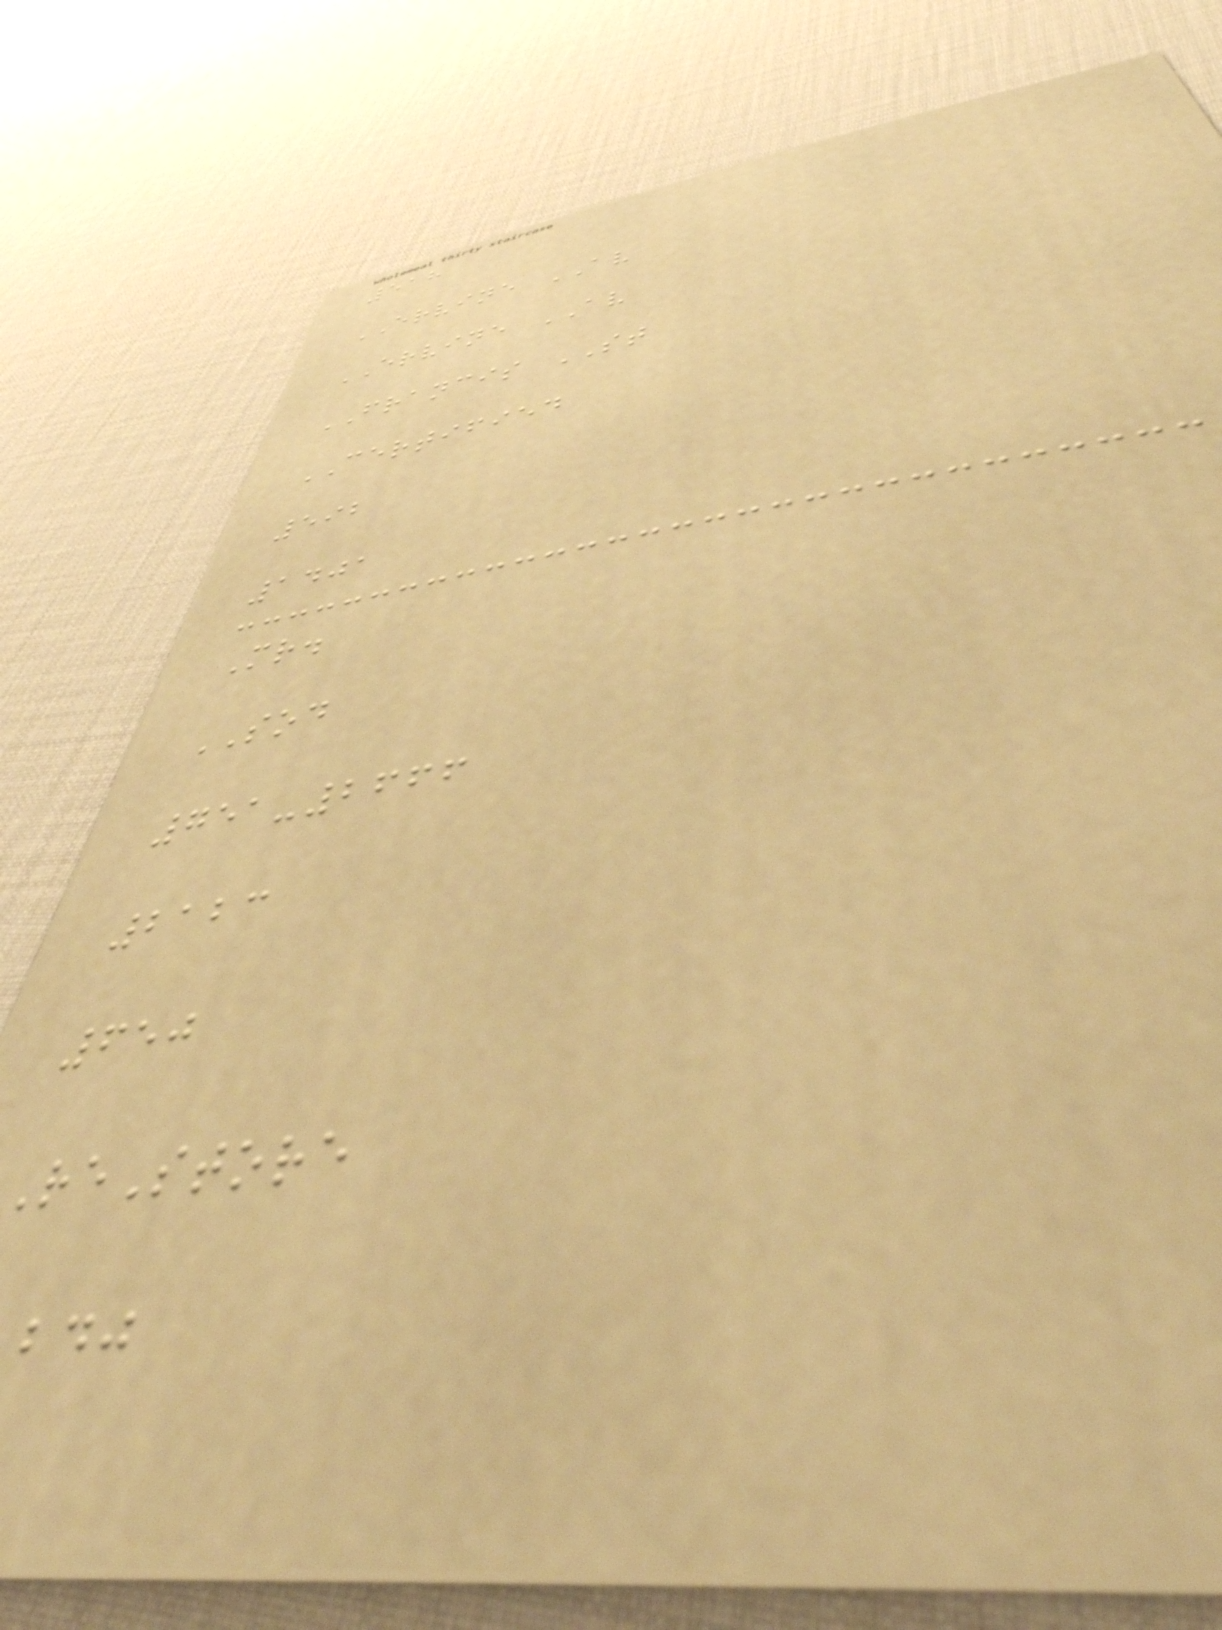518
ERVINE AV
ERVINE AV
FRANCIS ST
CERTIFIED
592
1401
Mr.
SOD
751-2666
2123
650
ReStore
